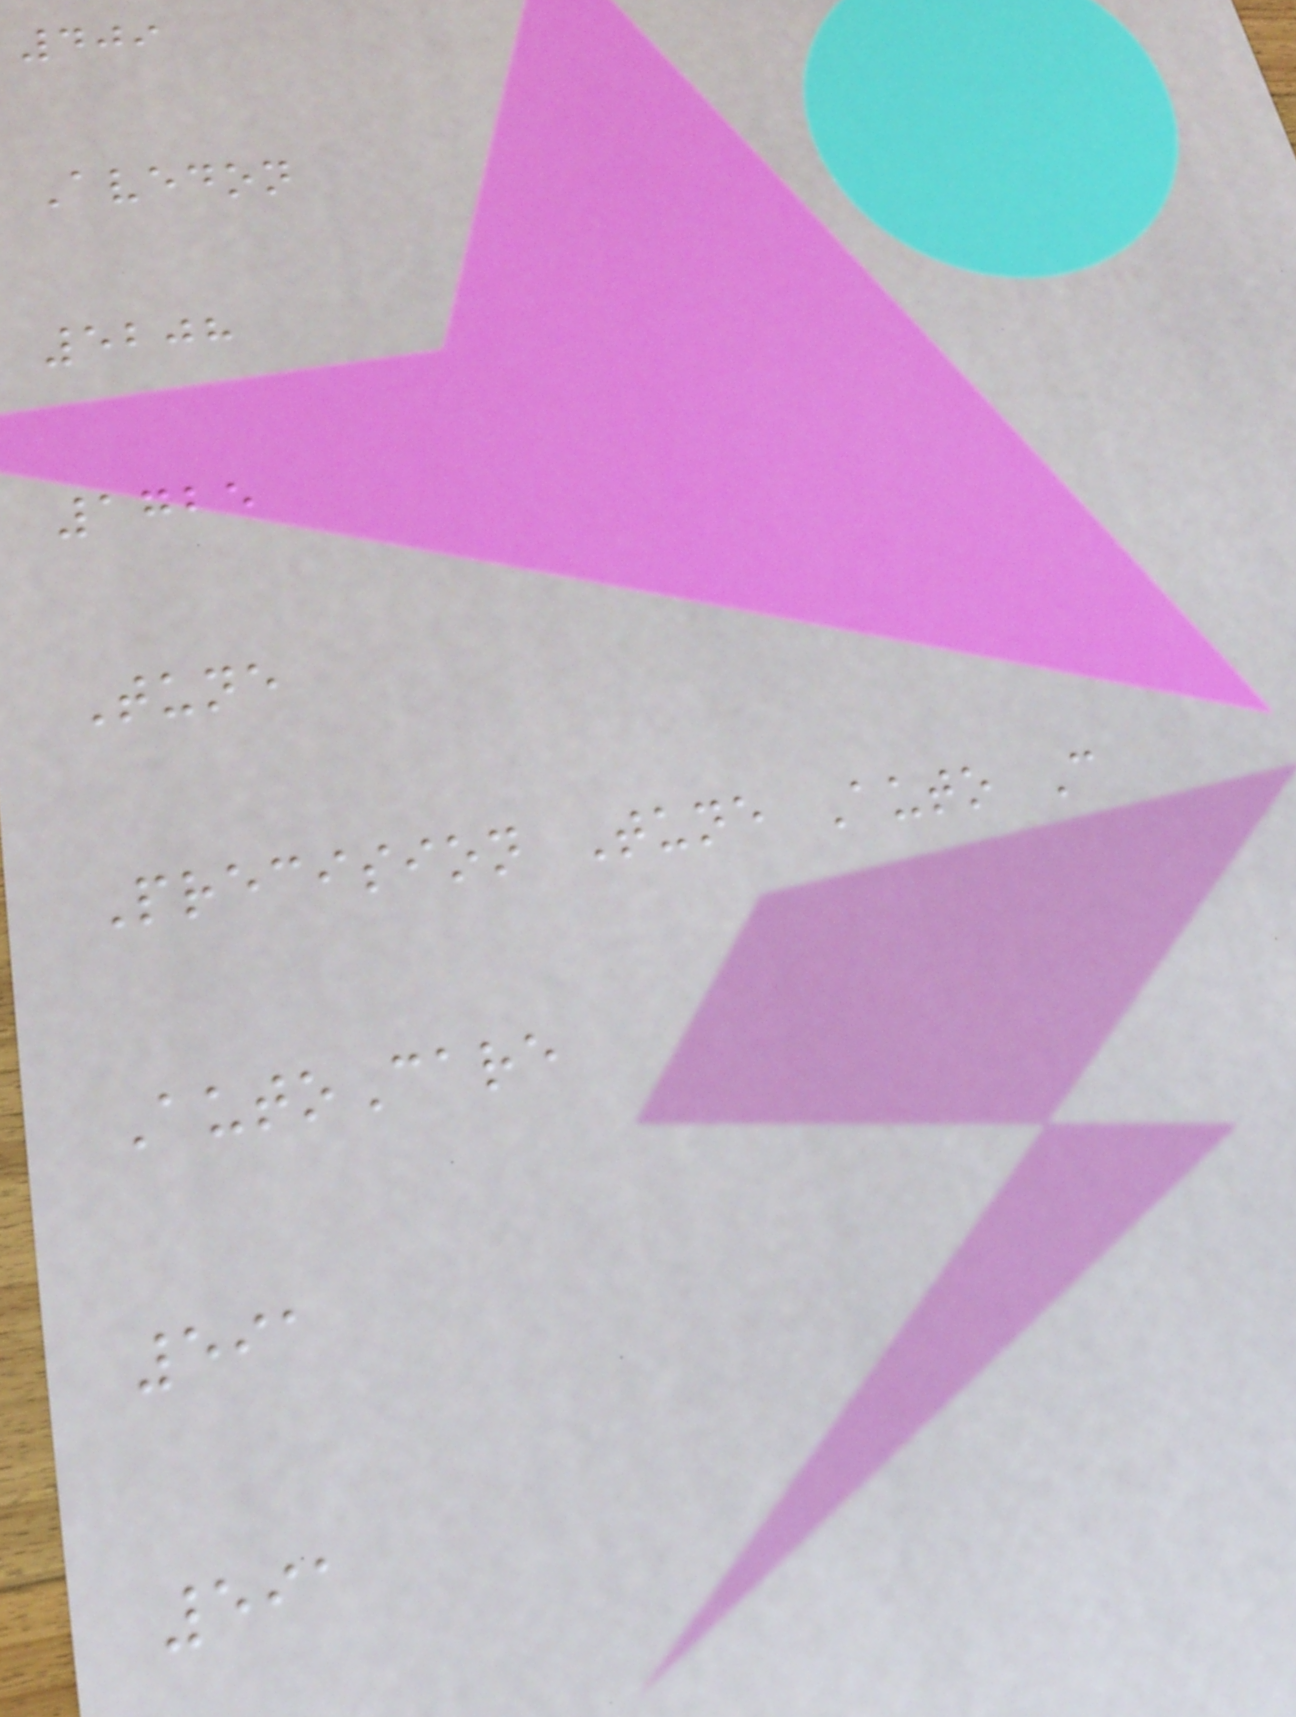409
Avedon
5208
1725
Tune
Precision Tune Auto C
AutoCare
591
591
